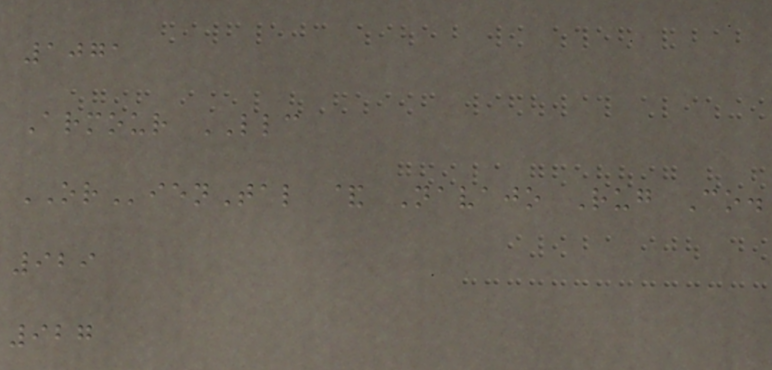1071
Armour LLC
ORienTal & Navajo Rug Co.
929
927
